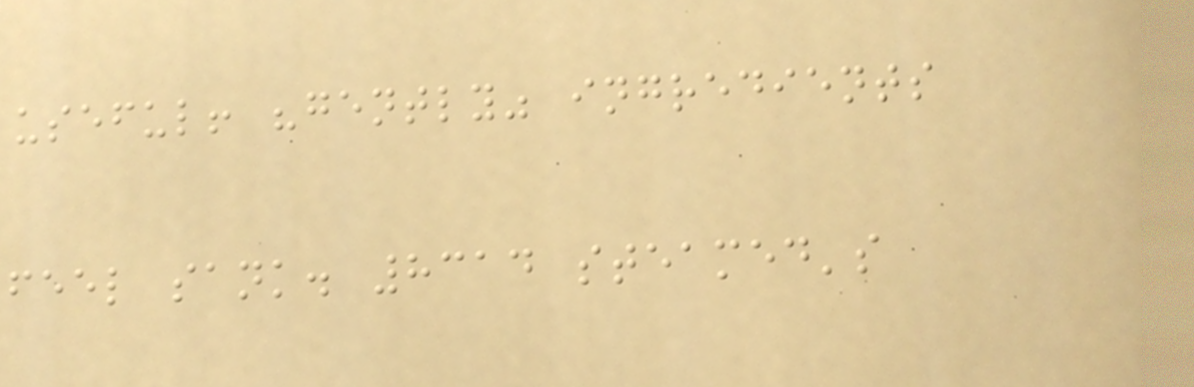useful! "gently" ingredients
feel sank. 8314 steamed's
